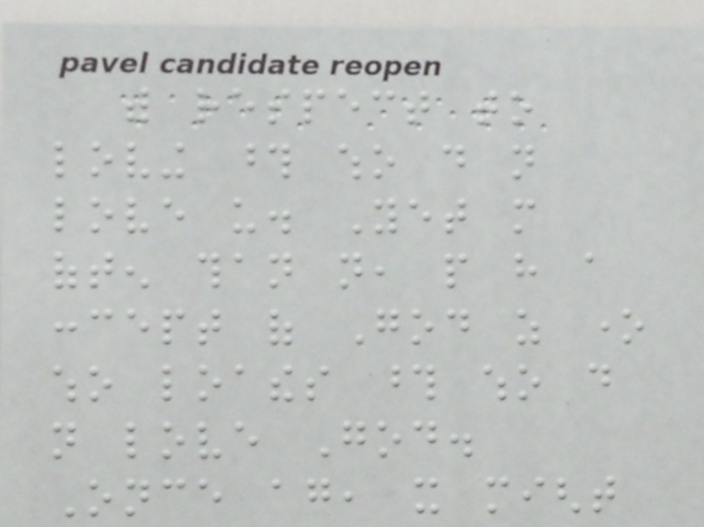with respect to
loving those who do not
love us. Yet more
often than not, people have a
concept of God as one
who loathes those who do
not love God.
Once again, it might
